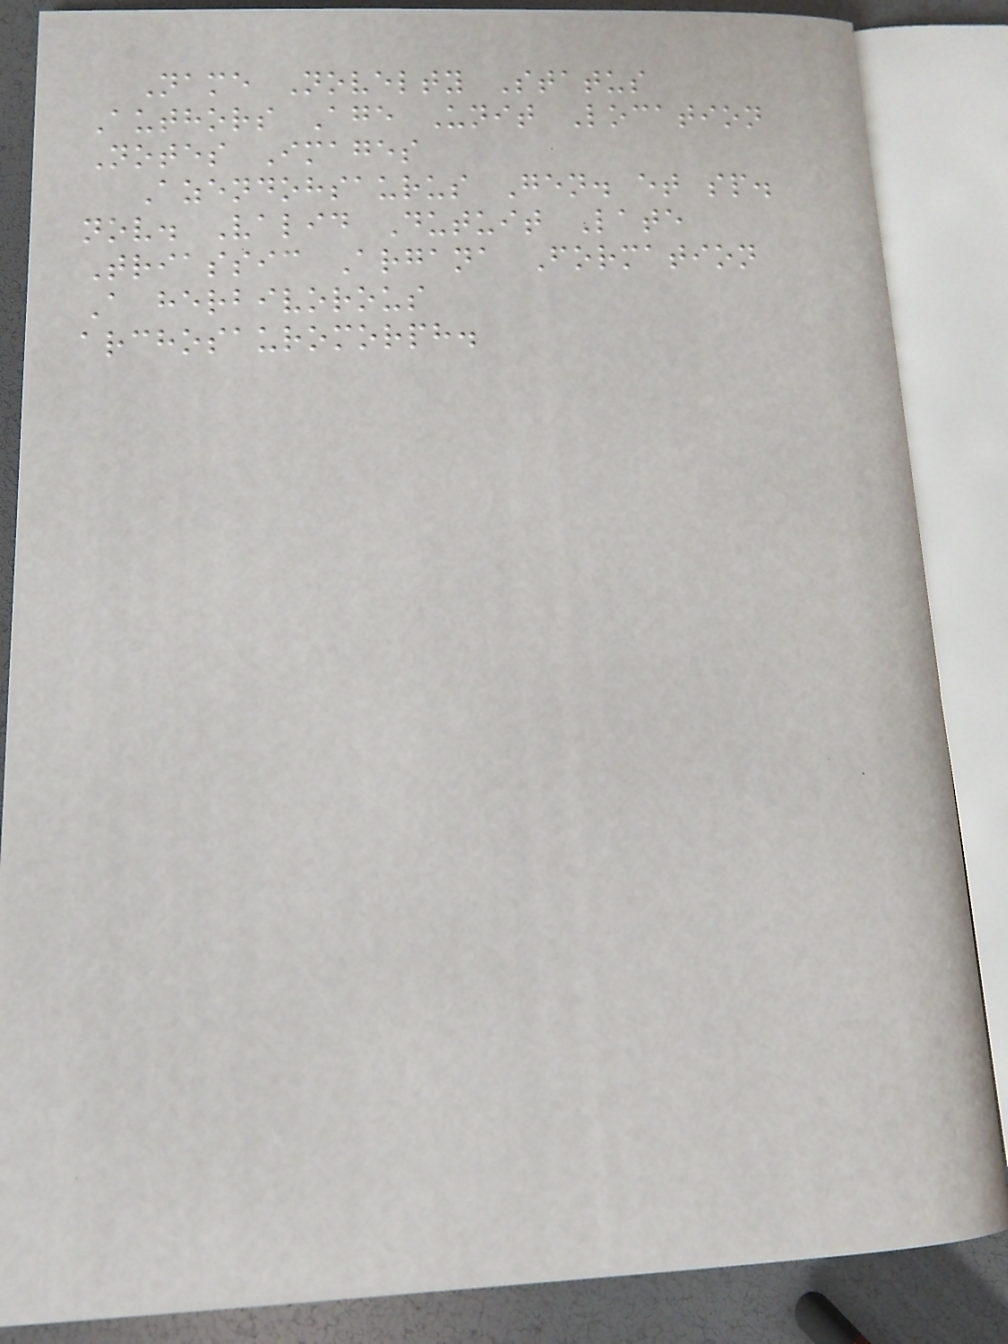Name Novelty Status
Authors Age Unit Location
Notes Images
Azendohsaurus Gen. et sp.
nov. Valid Dutuit Late
Triassic Argana Formation
A herbivorous
archosauromorph.
